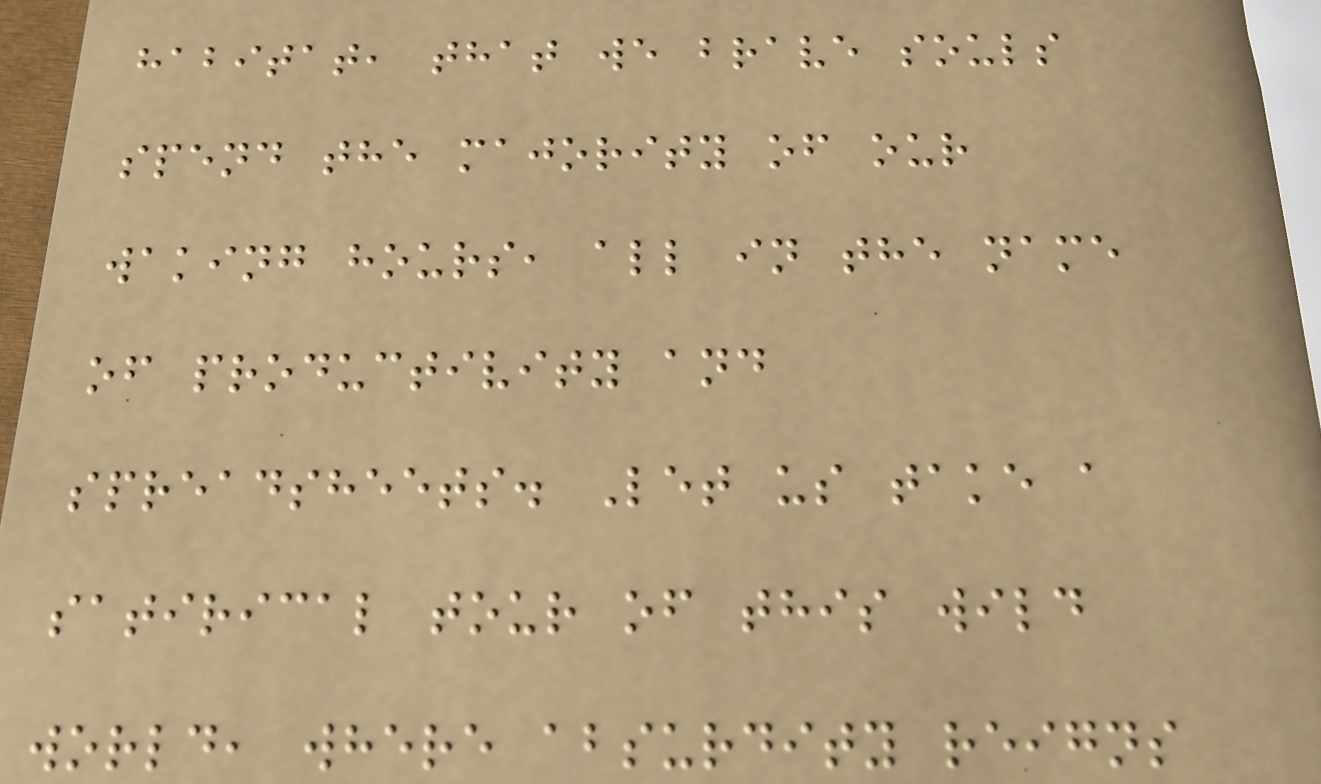habitat, that we brave souls
spend the majority of our
waking hours, all in the name
of productivity and
spreadsheets. Let us take a
satirical tour of this wild
world, where absurdity reigns
